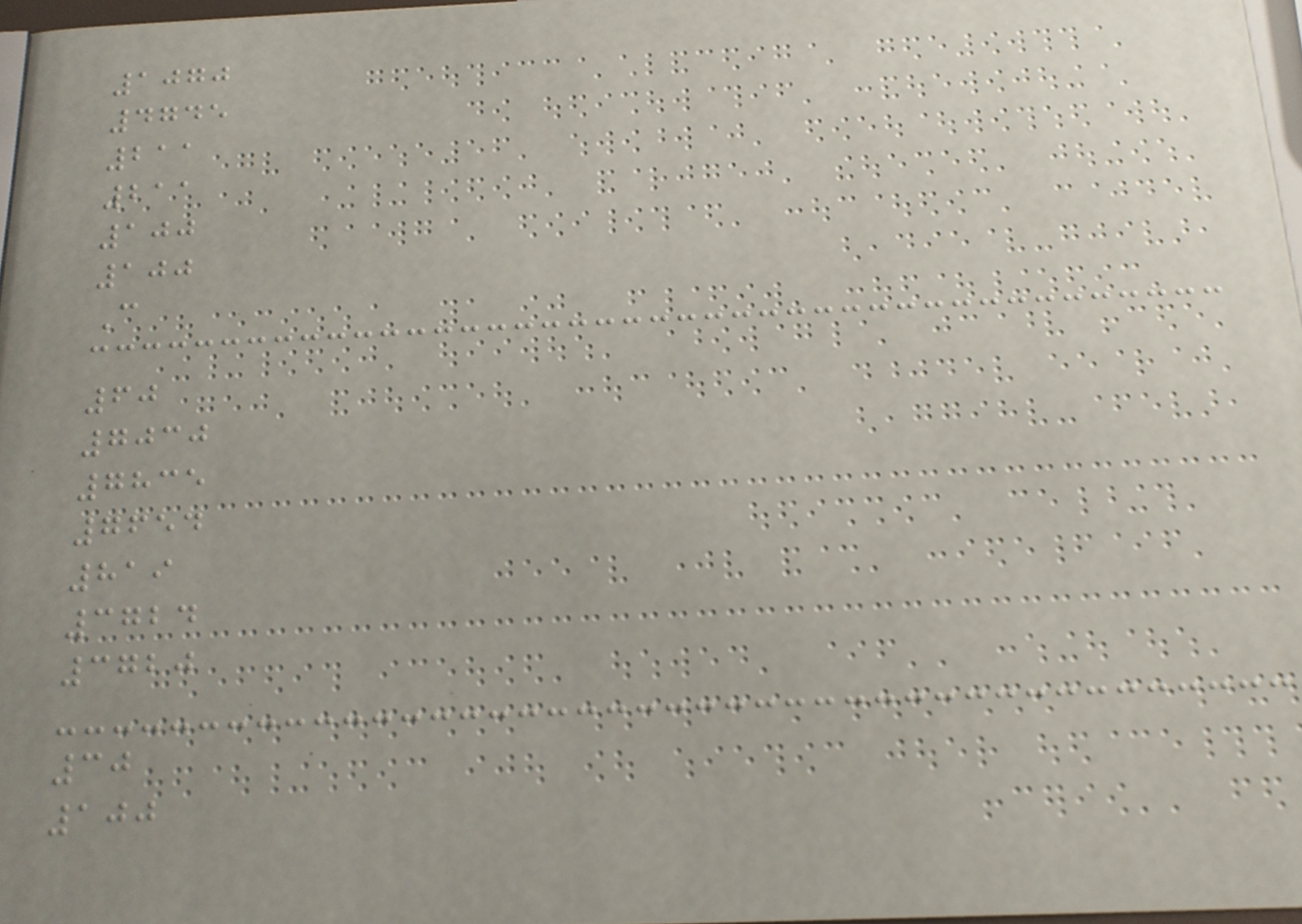1070
4745
211
211
100
100
C
60
7030
7835
7654
819
3724
3720
30
100
